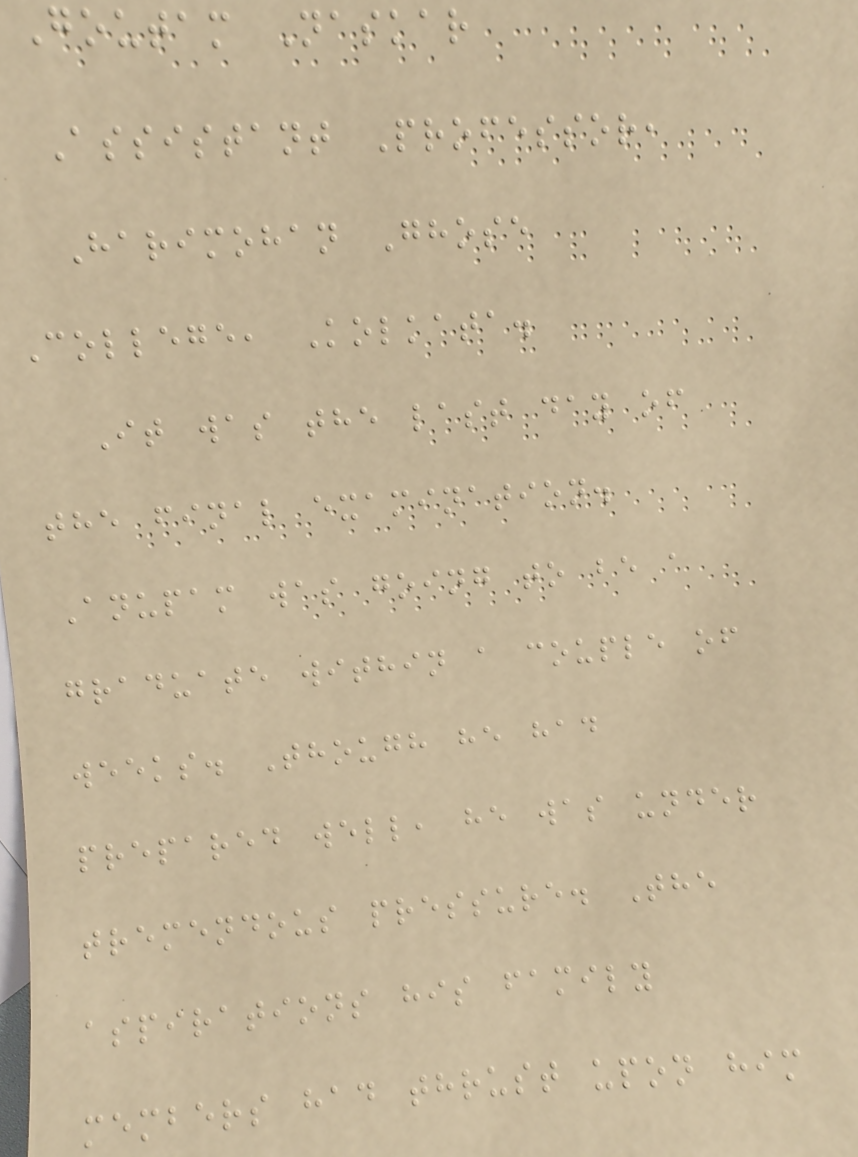Goutam Naskar
Assistant Professor,
Harimohan Ghose
College, Kolkata.
It was the last day of
the final examination.
Anupam was going to be a
graduate within a couple of
weeks. Though he had
prepared well, he was under
tremendous pressure. The
aspirations his family
members had thrust upon him
